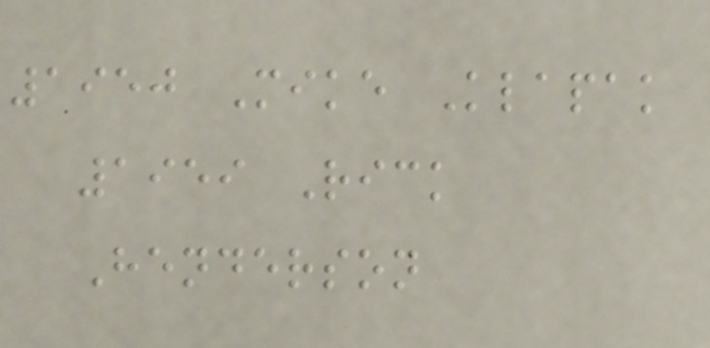1950 Mike Klapak
1959 Rick
Henderson
